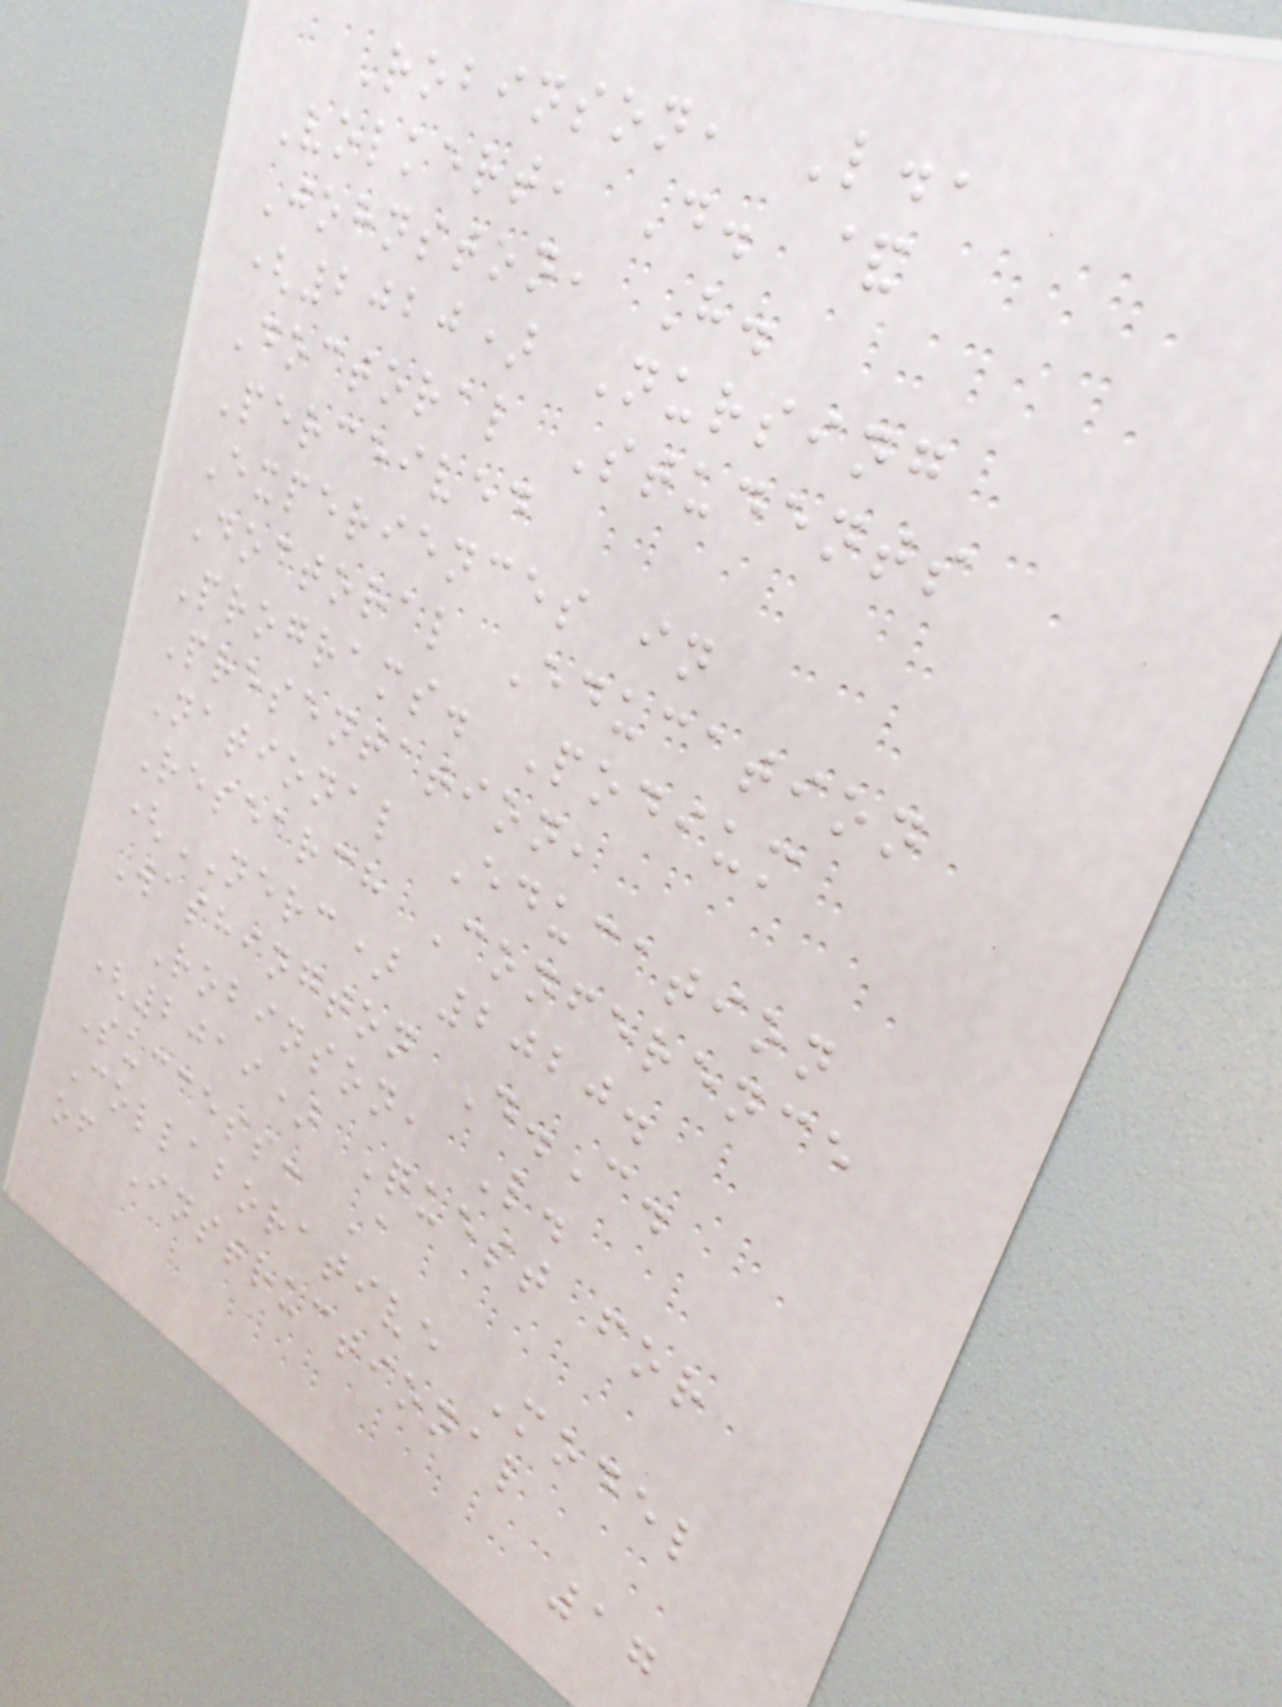Robinson, L.,
Volkert, D. &
Johnston, H.
(2020) Nursing
Doctoral Students
Perceived
Experiences in
Doctoral Education
Programs. Podium
Presentation,
National Education
Research Conference
(NERC) 2020.
Washington D.C.
Robinson, L.
(2019) Quest for
Success: A
Collaborative Model
of Instructional
17
